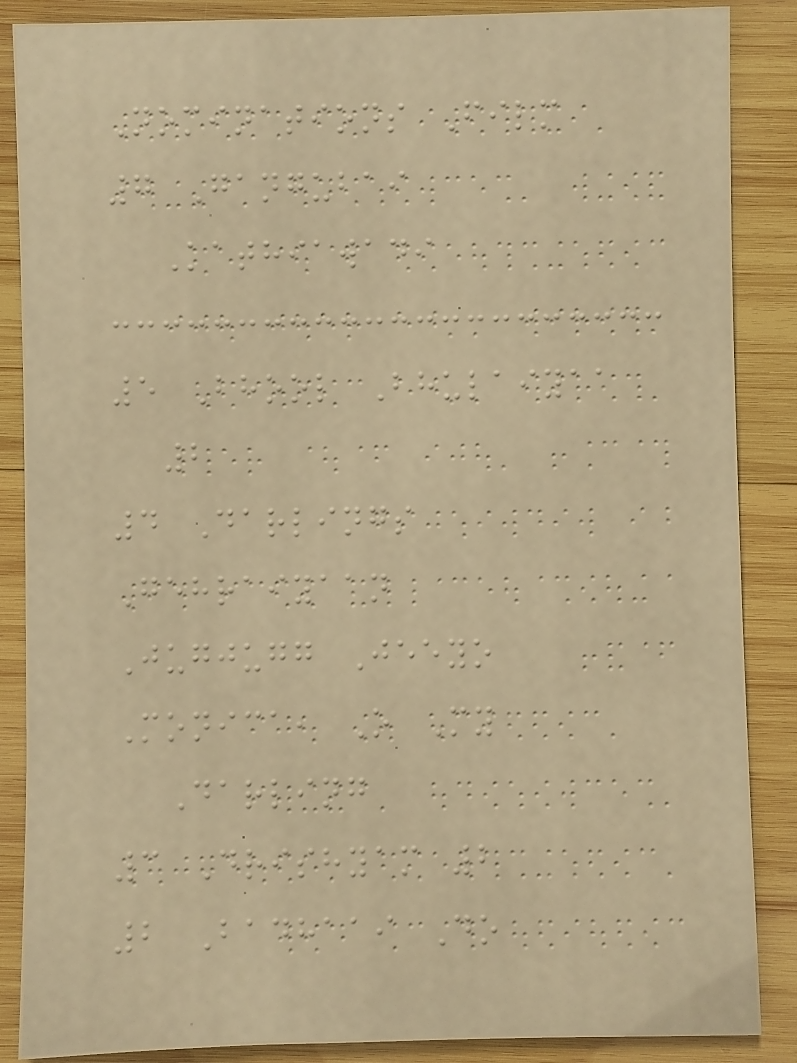Nominations Film
7 Gangubai
Kathiawadi
5 Bhool Bhulaiyaa
2
4 Darlings
Gehraiyaan
Jugjugg Jeeyo
Monica, O My
Darling
3 Drishyam 2
2 Badhaai Do
